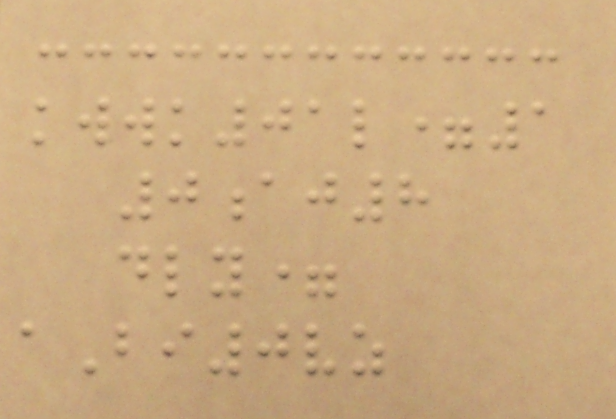kwwk01l=1
0aj8
dly=
aBi0vz
